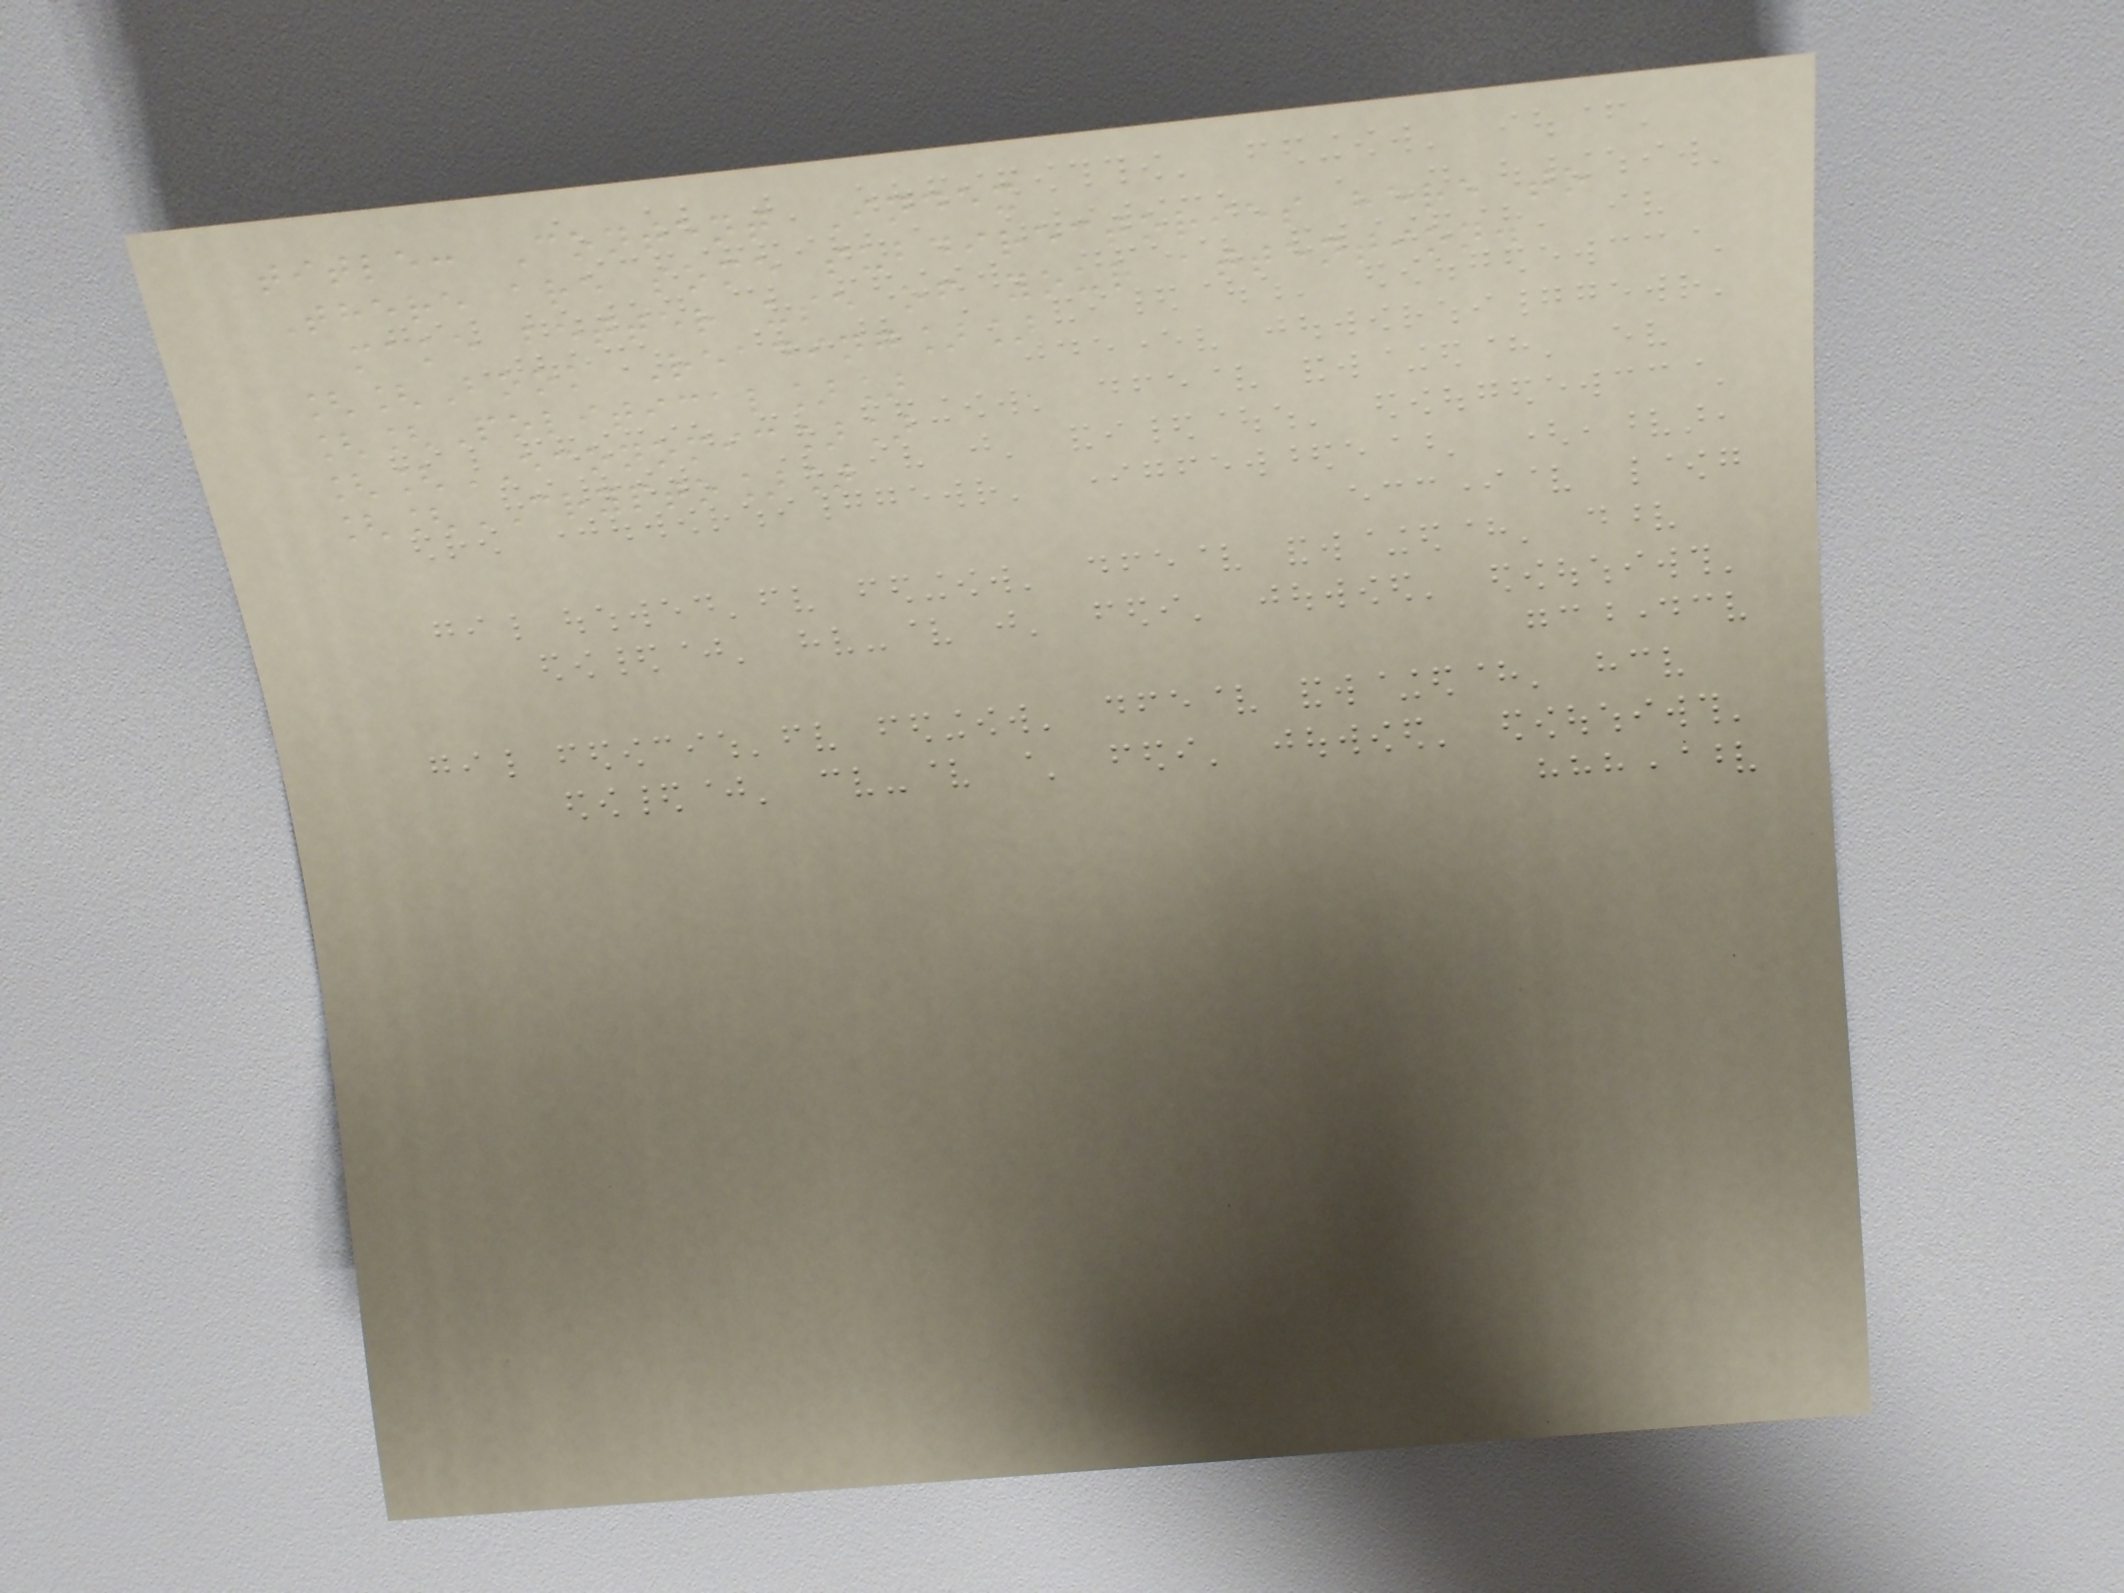title: Content Index
There are some subdirectories here to
make better use of your attention.
[[Book Reading]]
[[Political]]
[[ECONOMIC]]
[[CRYPTO]]
